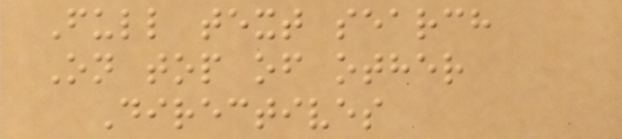Full text search
On top of other
Directives
